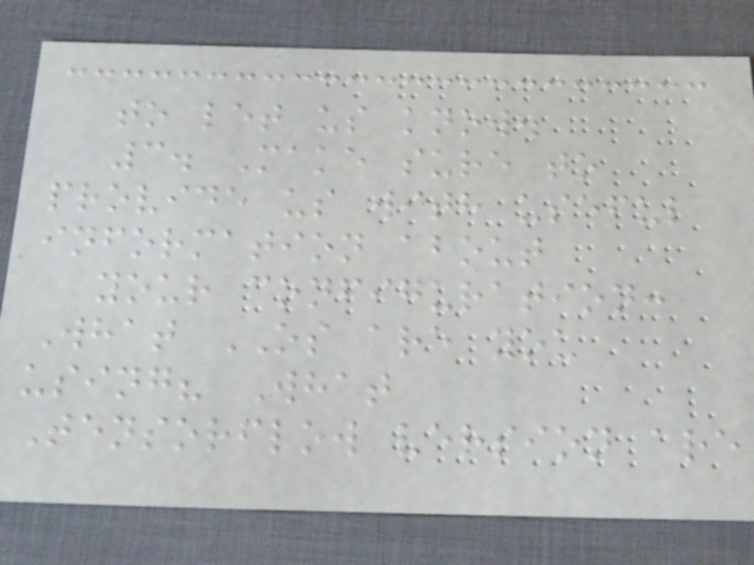to let us know.
3. Make sure to
provide us with useful
information about
your configuration:
What OS are you
using? What
Tensorflow version are
